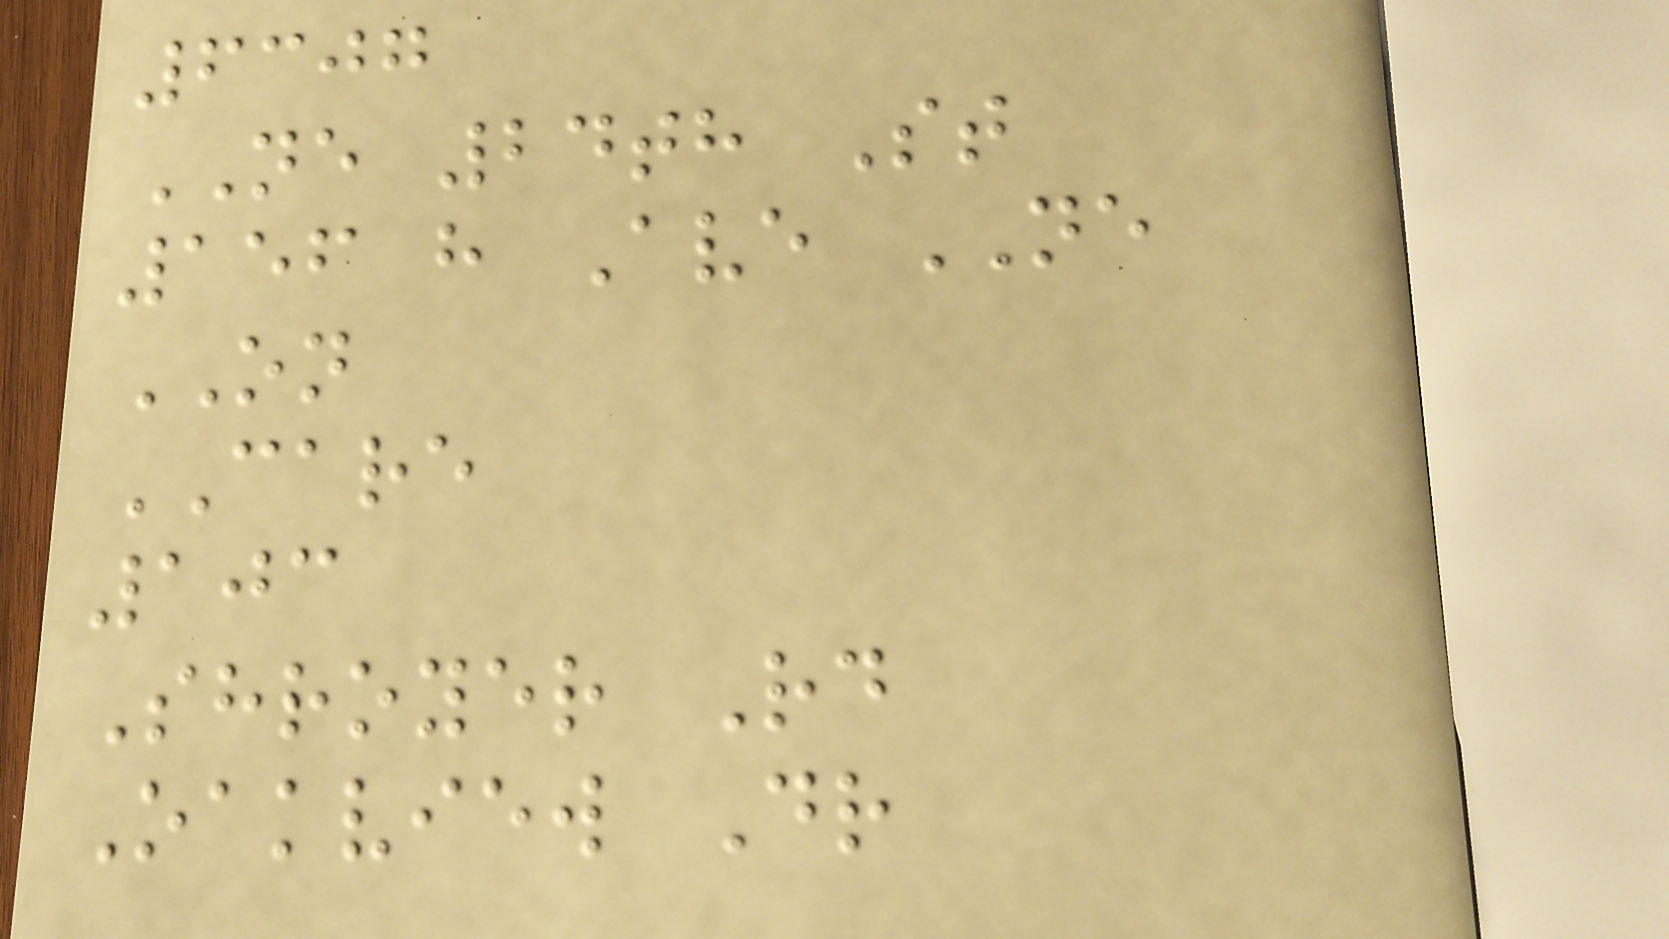6307
NE 24th St
156 h Ave NE
ON
CARE
103
Shroyer Rd
Oakview Dr
